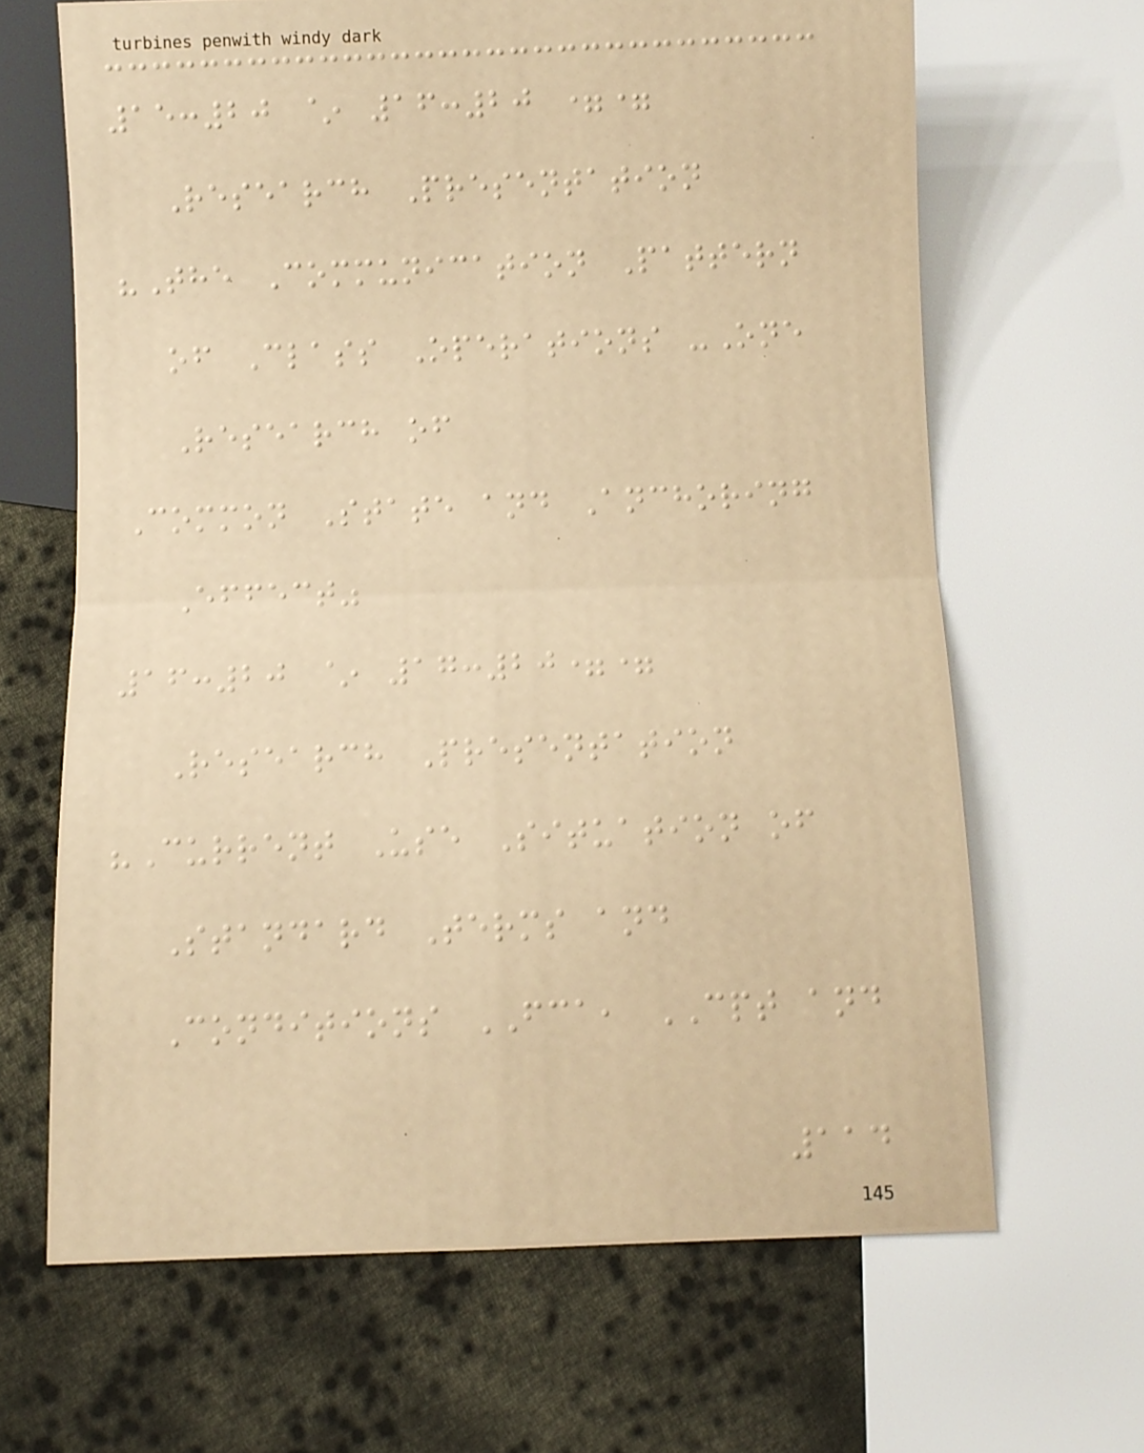15:20 ~ 16:20 ==
Research Presentation
"The Communication Pattern
of Class Operations -One
Research of
Common State and Anchoring
Effect"
16:20 ~ 17:20==
Research Presentation
"Current Use Situation of
Standard Terms and
Conditions FCA, CPT and
114
